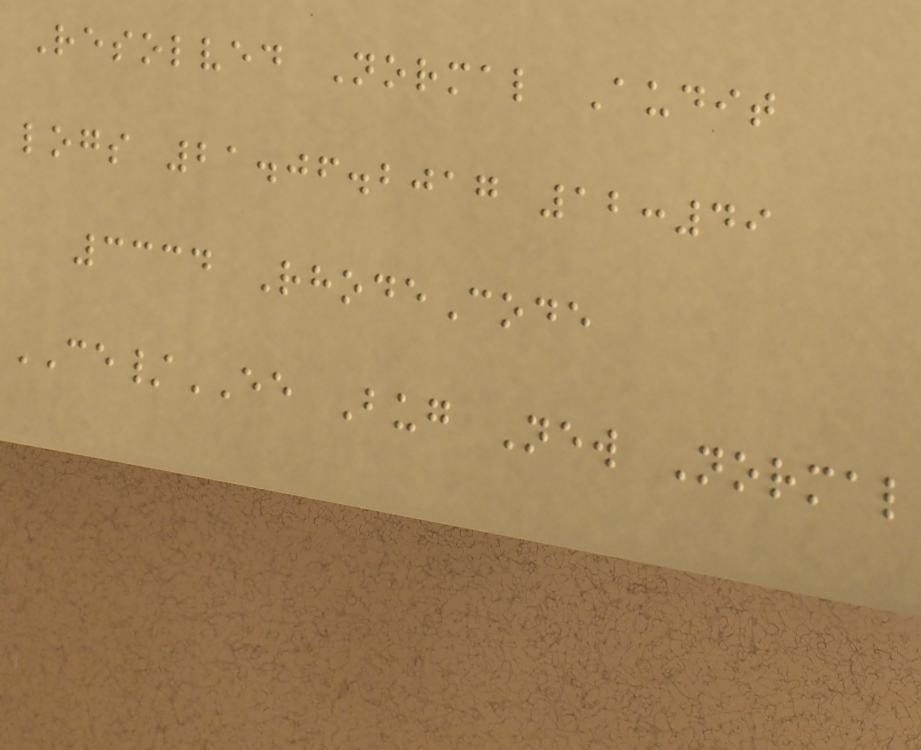Resolved Normal Audit
logs 21.06.2017 12:49
3334 RhodeCode
CE/EE Bug New Normal
